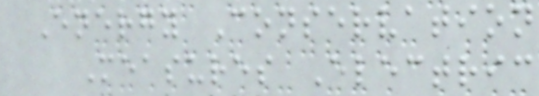Energy Conservation
Measures Electric
